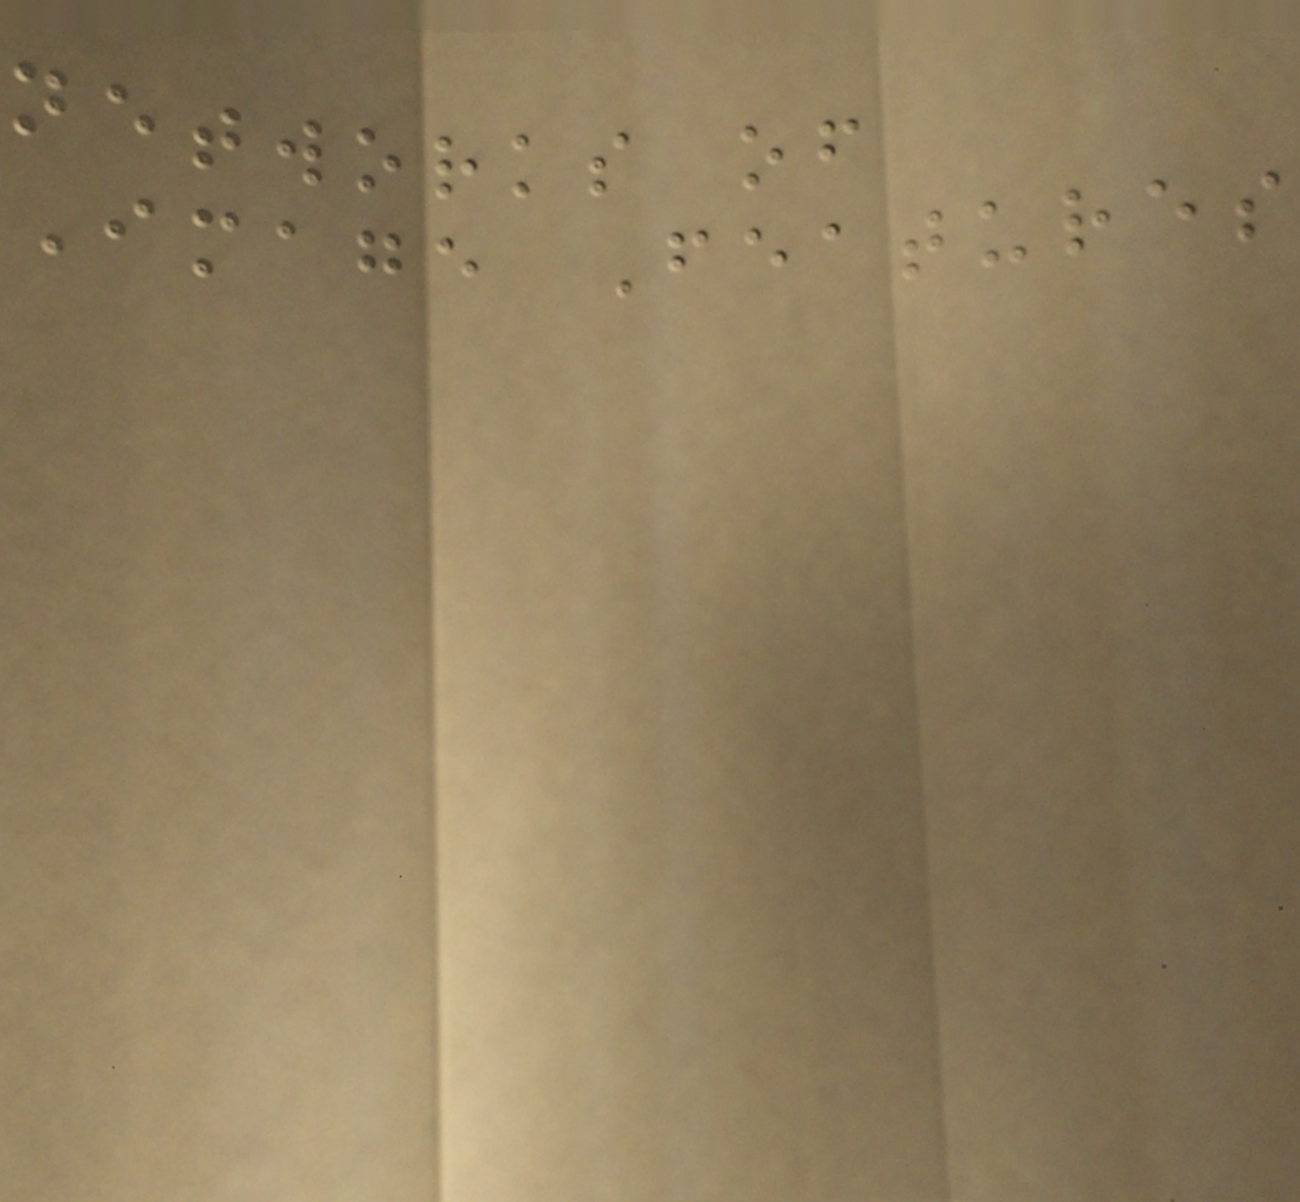networks of
Image Features
